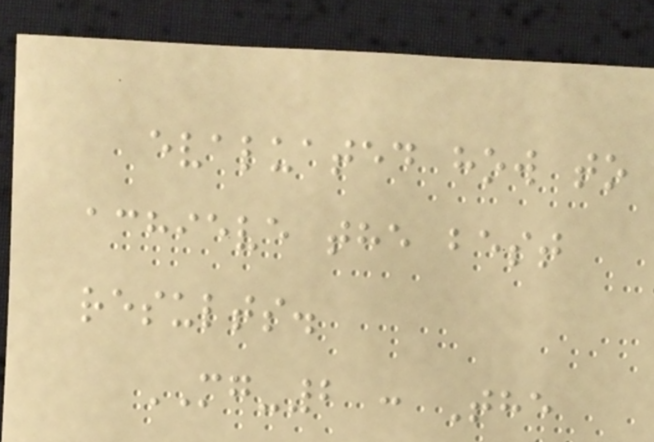evaluated how to
achieve the best
results.
MG-2 : The
